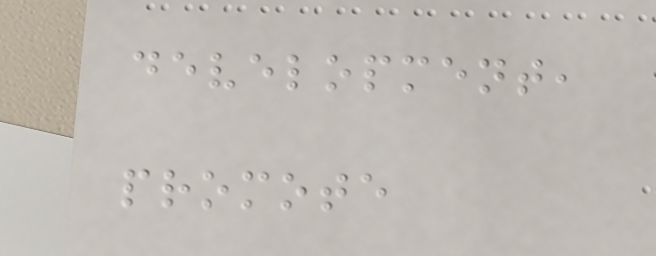development,
promote
